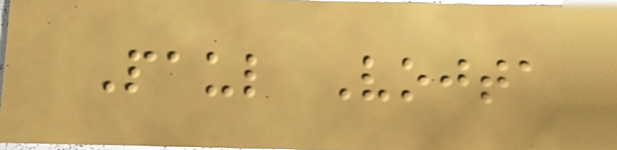Paul Vojta
